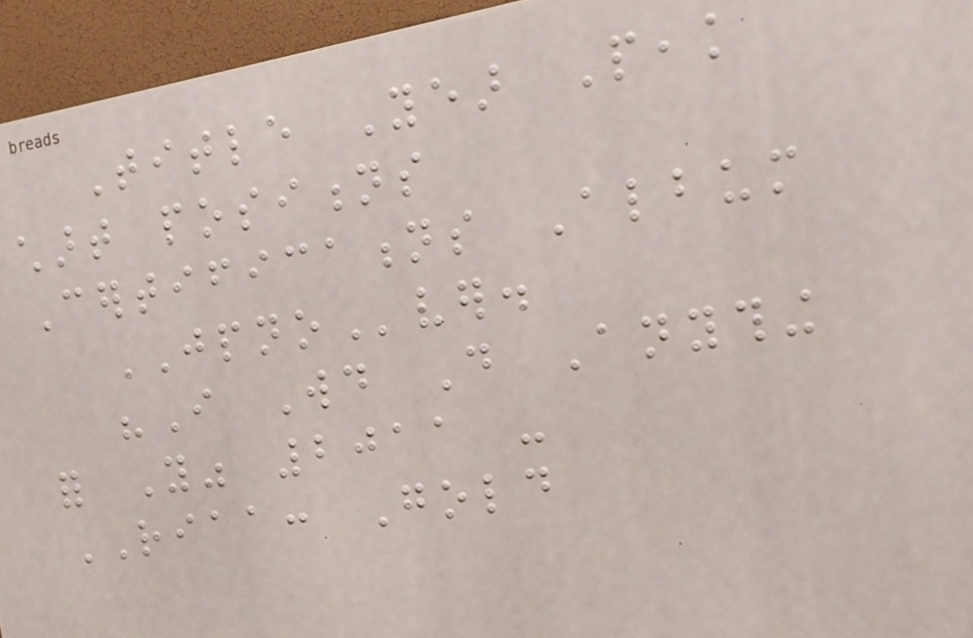Title Year Peak
chart positions
Certifications Album
JPNOver.
"I Would Do Anything
for You" 2011 -
RIAA: Gold
